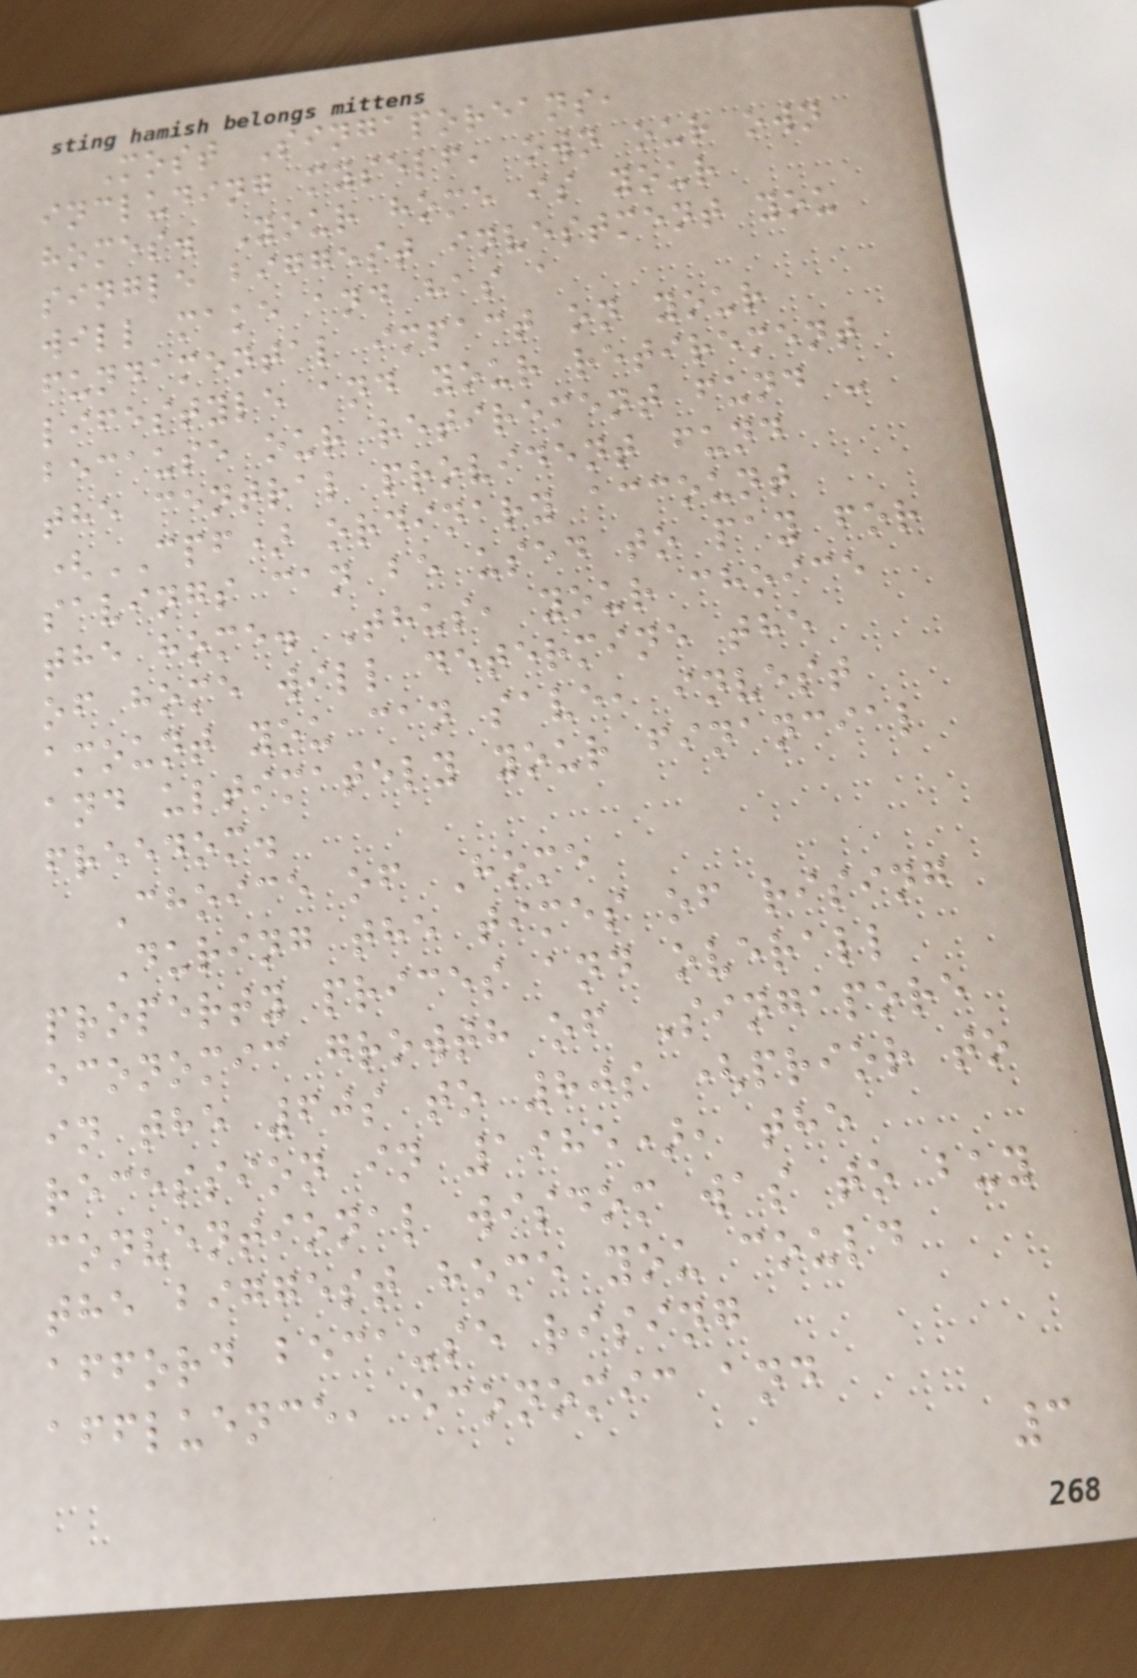Most Singaporeans,
including myself, own our own
homes. Your home is your
single biggest investment you
will make and has a
fundamental impact on your
lifestyle and your retirement
because our retirement fund -
the central provident fund
(CPF) ordinary account
savings can be used to pay for
the home. Thus, your choice
of home will determine the
amount you can save, invest
and ultimately your financial
freedom.
Choice of Home
During the times of rising
property prices and overall
economic growth of Singapore
in the 60s to 80s (prior to
recession in 1985), the
conventional wisdom was to buy
the biggest home you could
afford because rising
affluence, economic and
3
